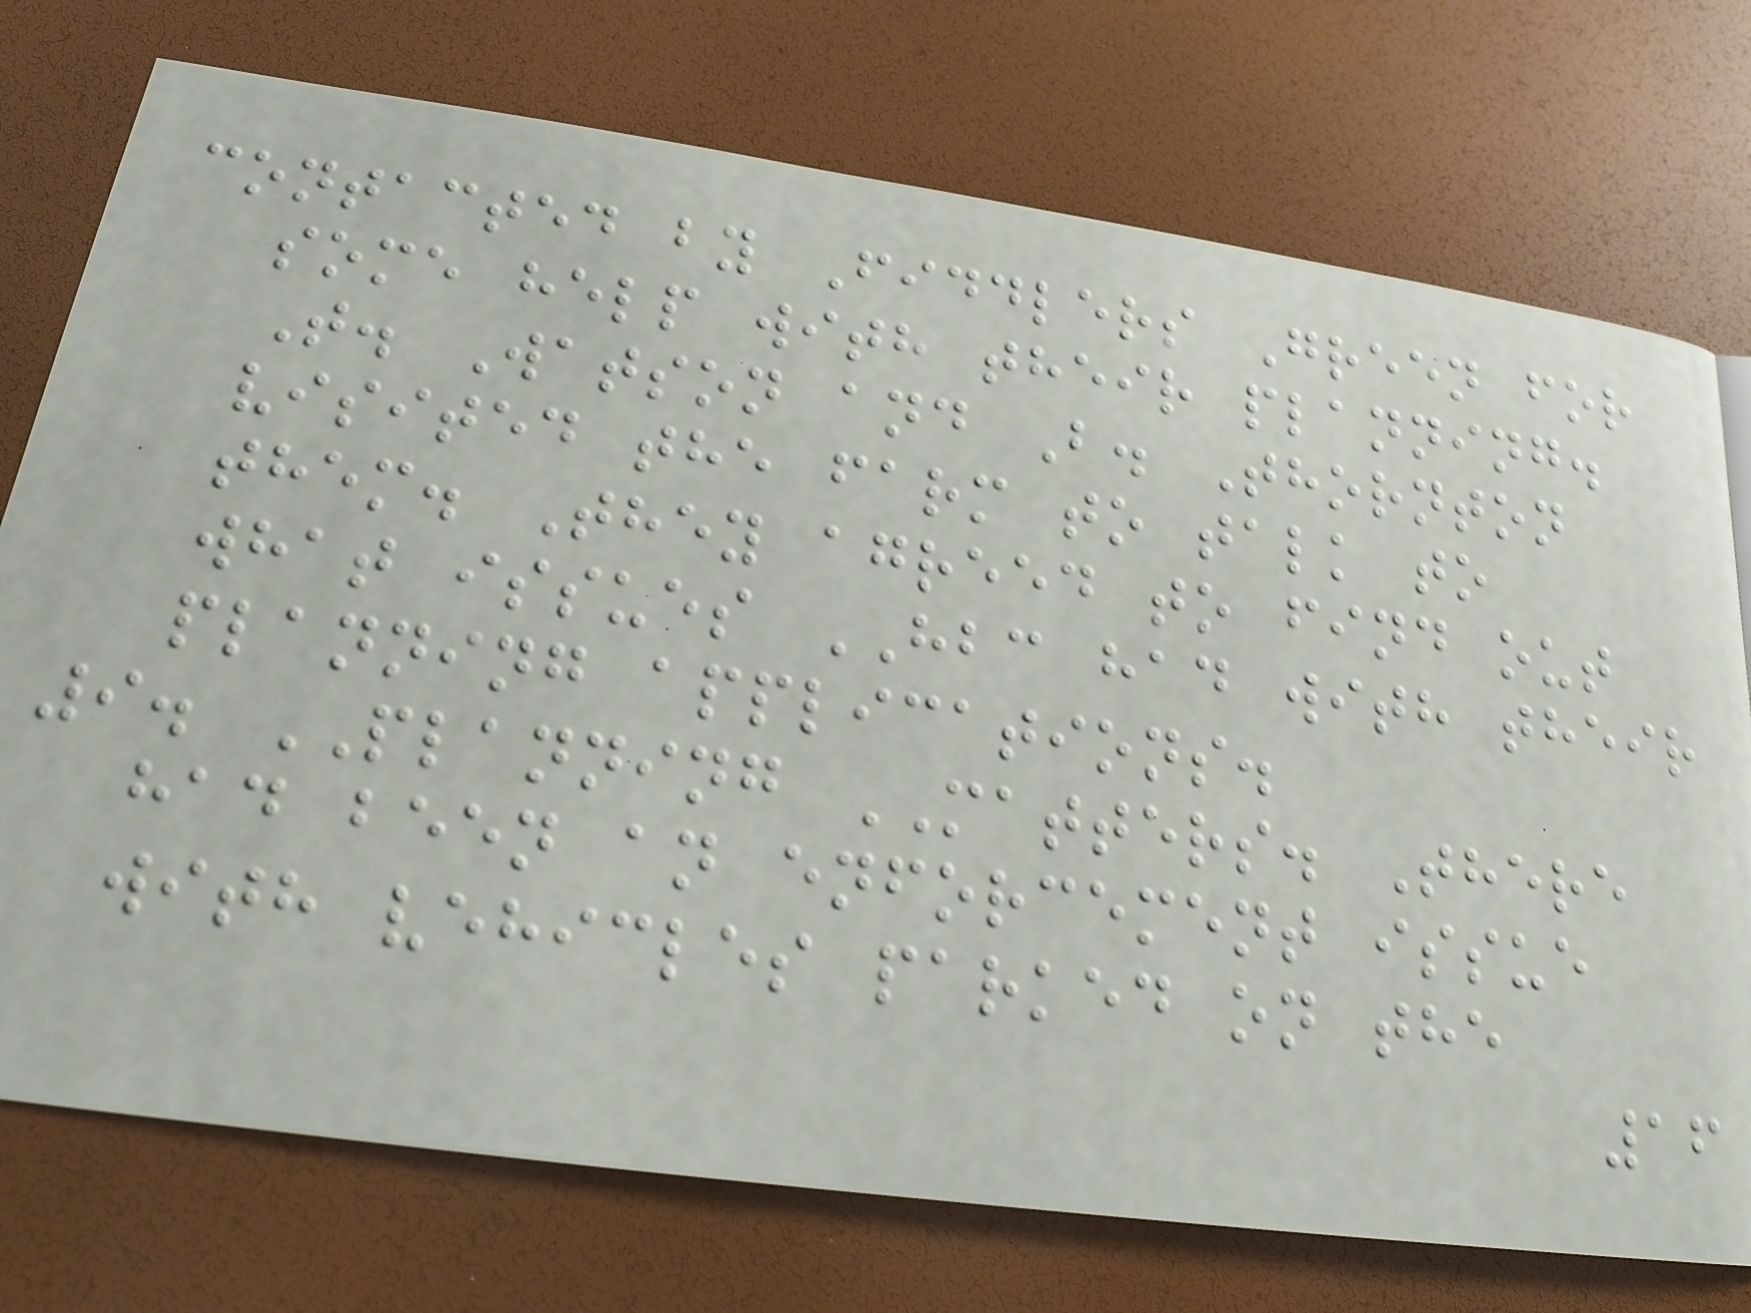contacted by Fiddlers Green for
some help with their planning.
T. Watson and B. Thornton
visited the farm to talk to
them. They agreed to find out
what issues HBC had with their
planning applications.
9. PLANNING MATTERS. There
had been an enforcement issue
with vehicles parked on the
16
